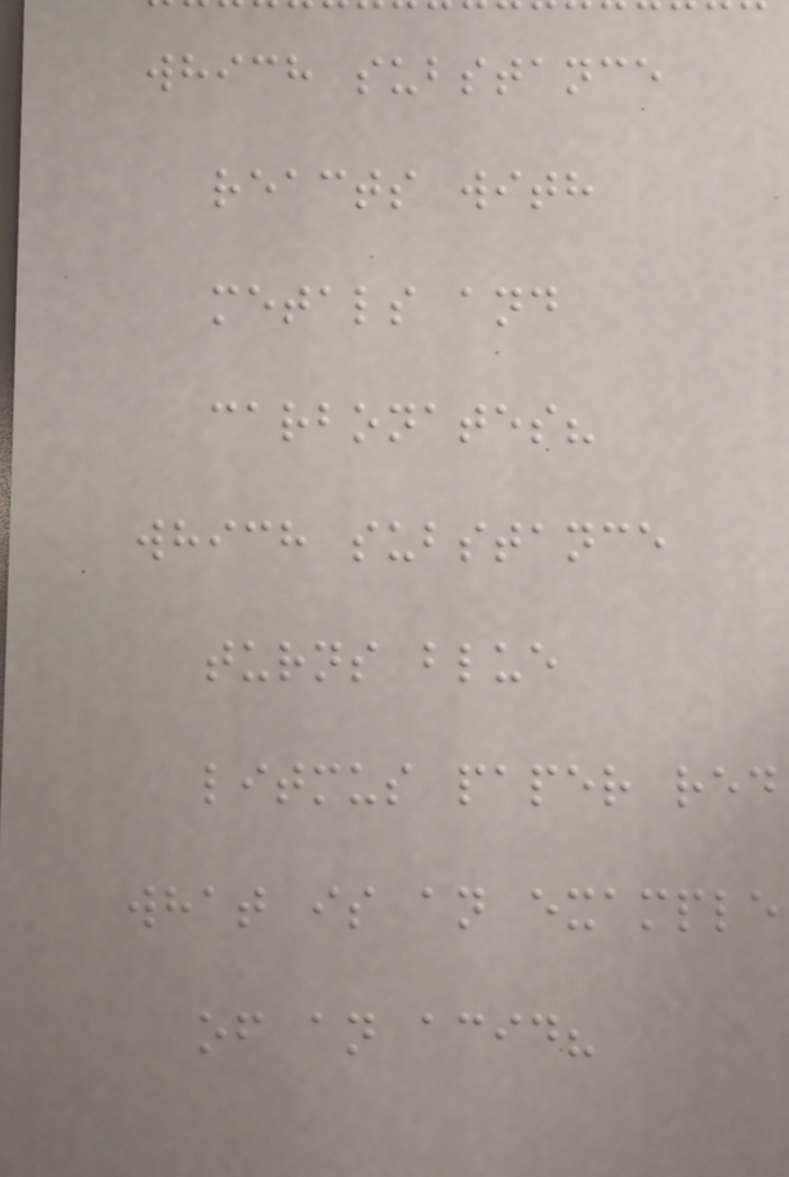which substance
reacts with
metals and
carbonates?
which substance
turns blue
litmus paper red
what is an example
of an acid?
